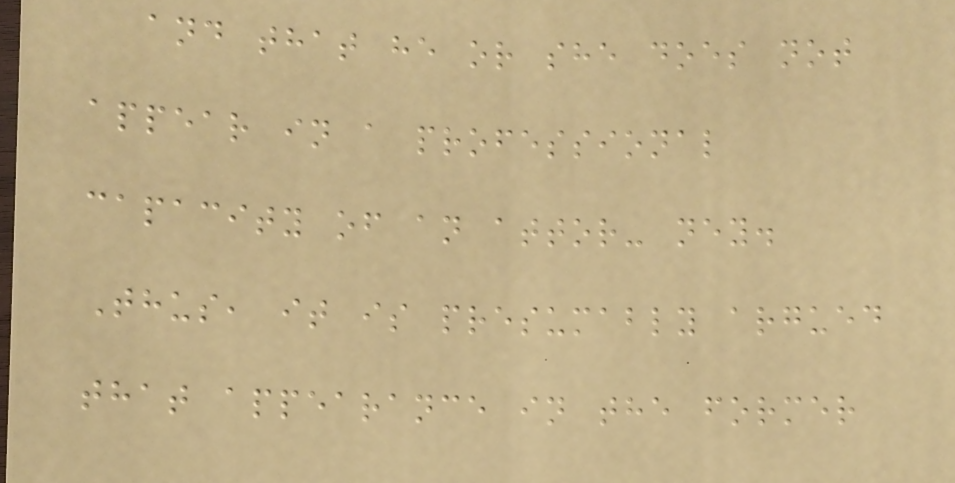and that he or she does not
appear in a professional
capacity of an attor- ney.
Thus, it is presumably argued
that appearance in the former
